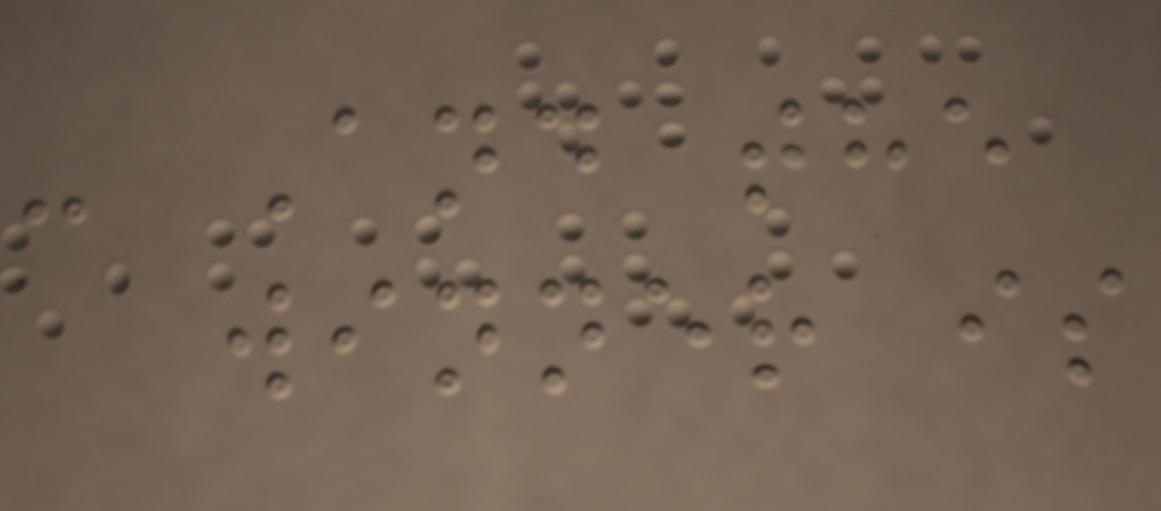- And the
winner is
